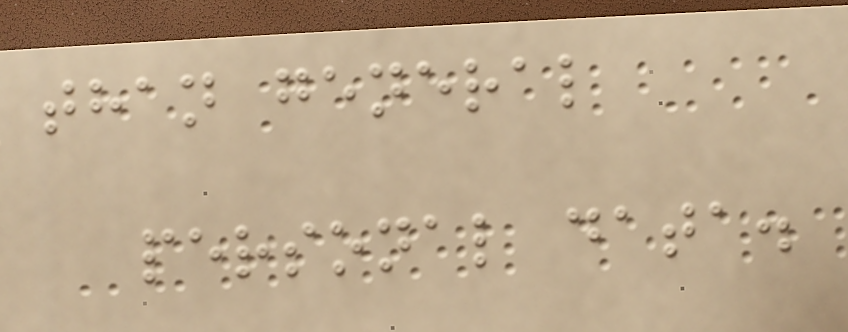than general
personal data.
